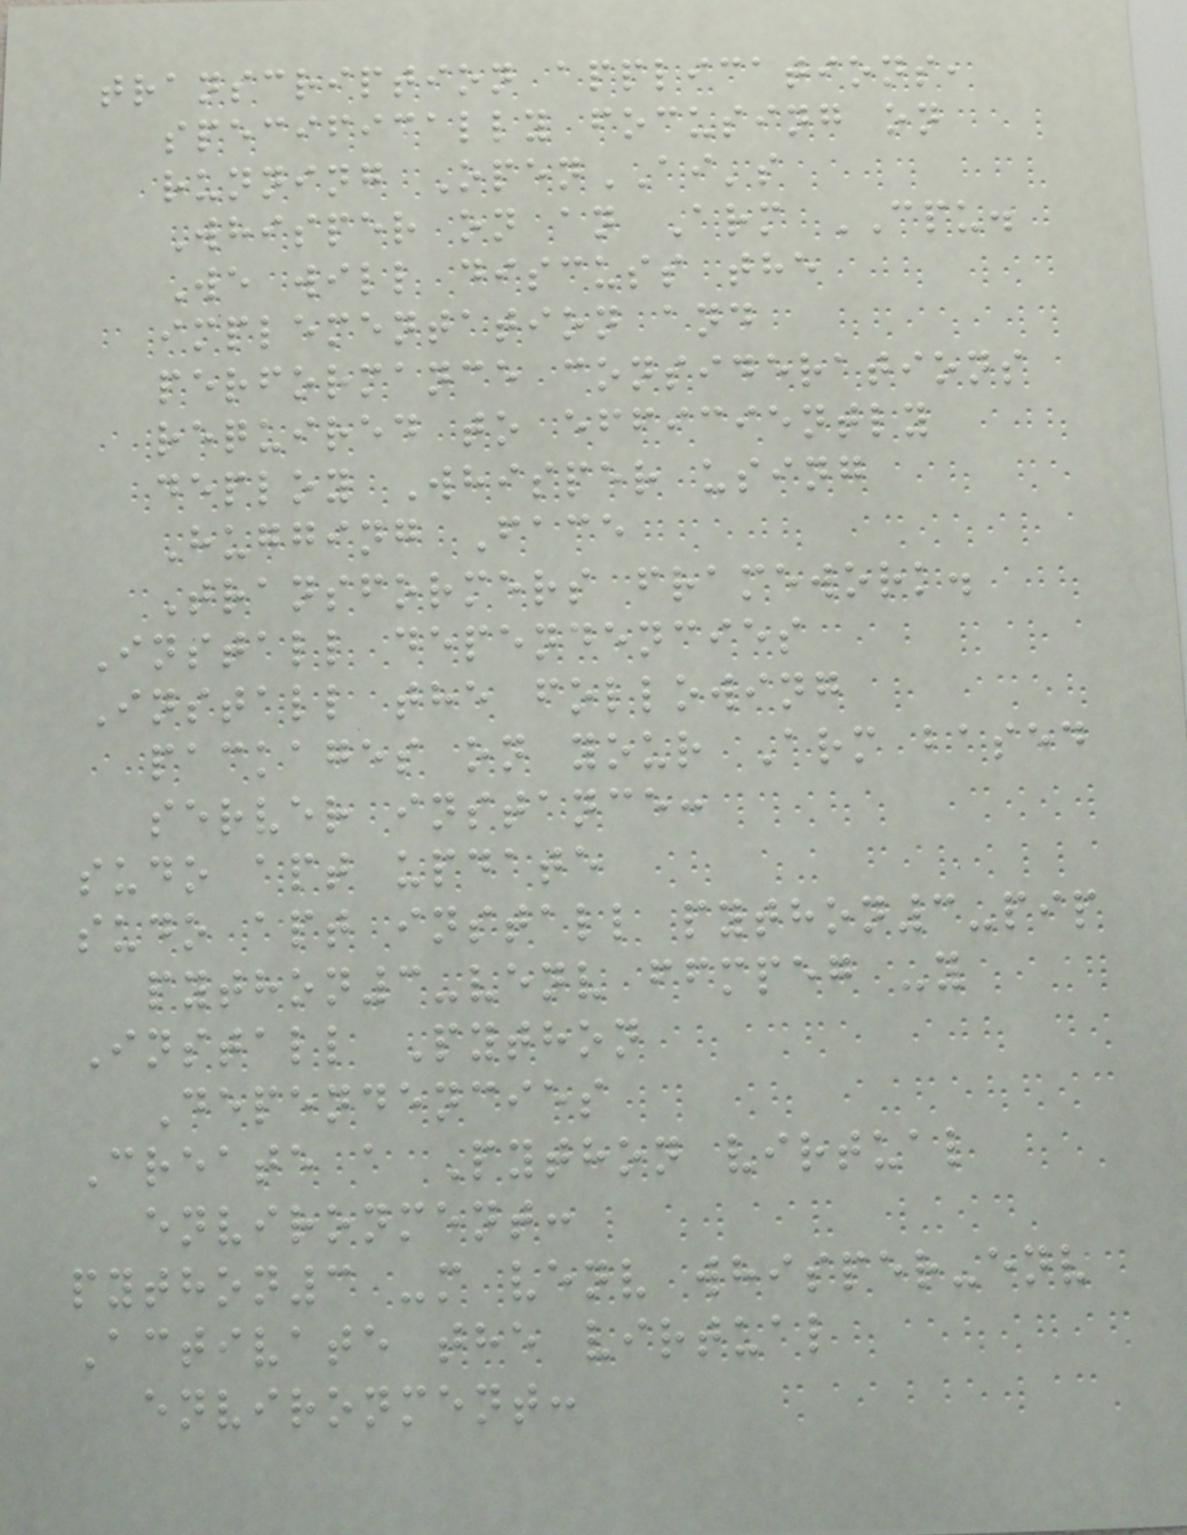transcription applications,
specifically focusing on
running OpenAI's
Whisper on an Arm CPU.
We will discuss the
implementation and
performance considerations
required to efficiently
deploy Whisper using
Hugging Face
Transformers framework.
Install dependencies
Install the following
packages on your Arm based
server instance:
sudo apt update
sudo apt install python3-pip
python3-venv ffmpeg -y
Install Python
Dependencies
Create a Python virtual
environment:
python3 -m venv whisper-env
Activate the virtual
environment:
